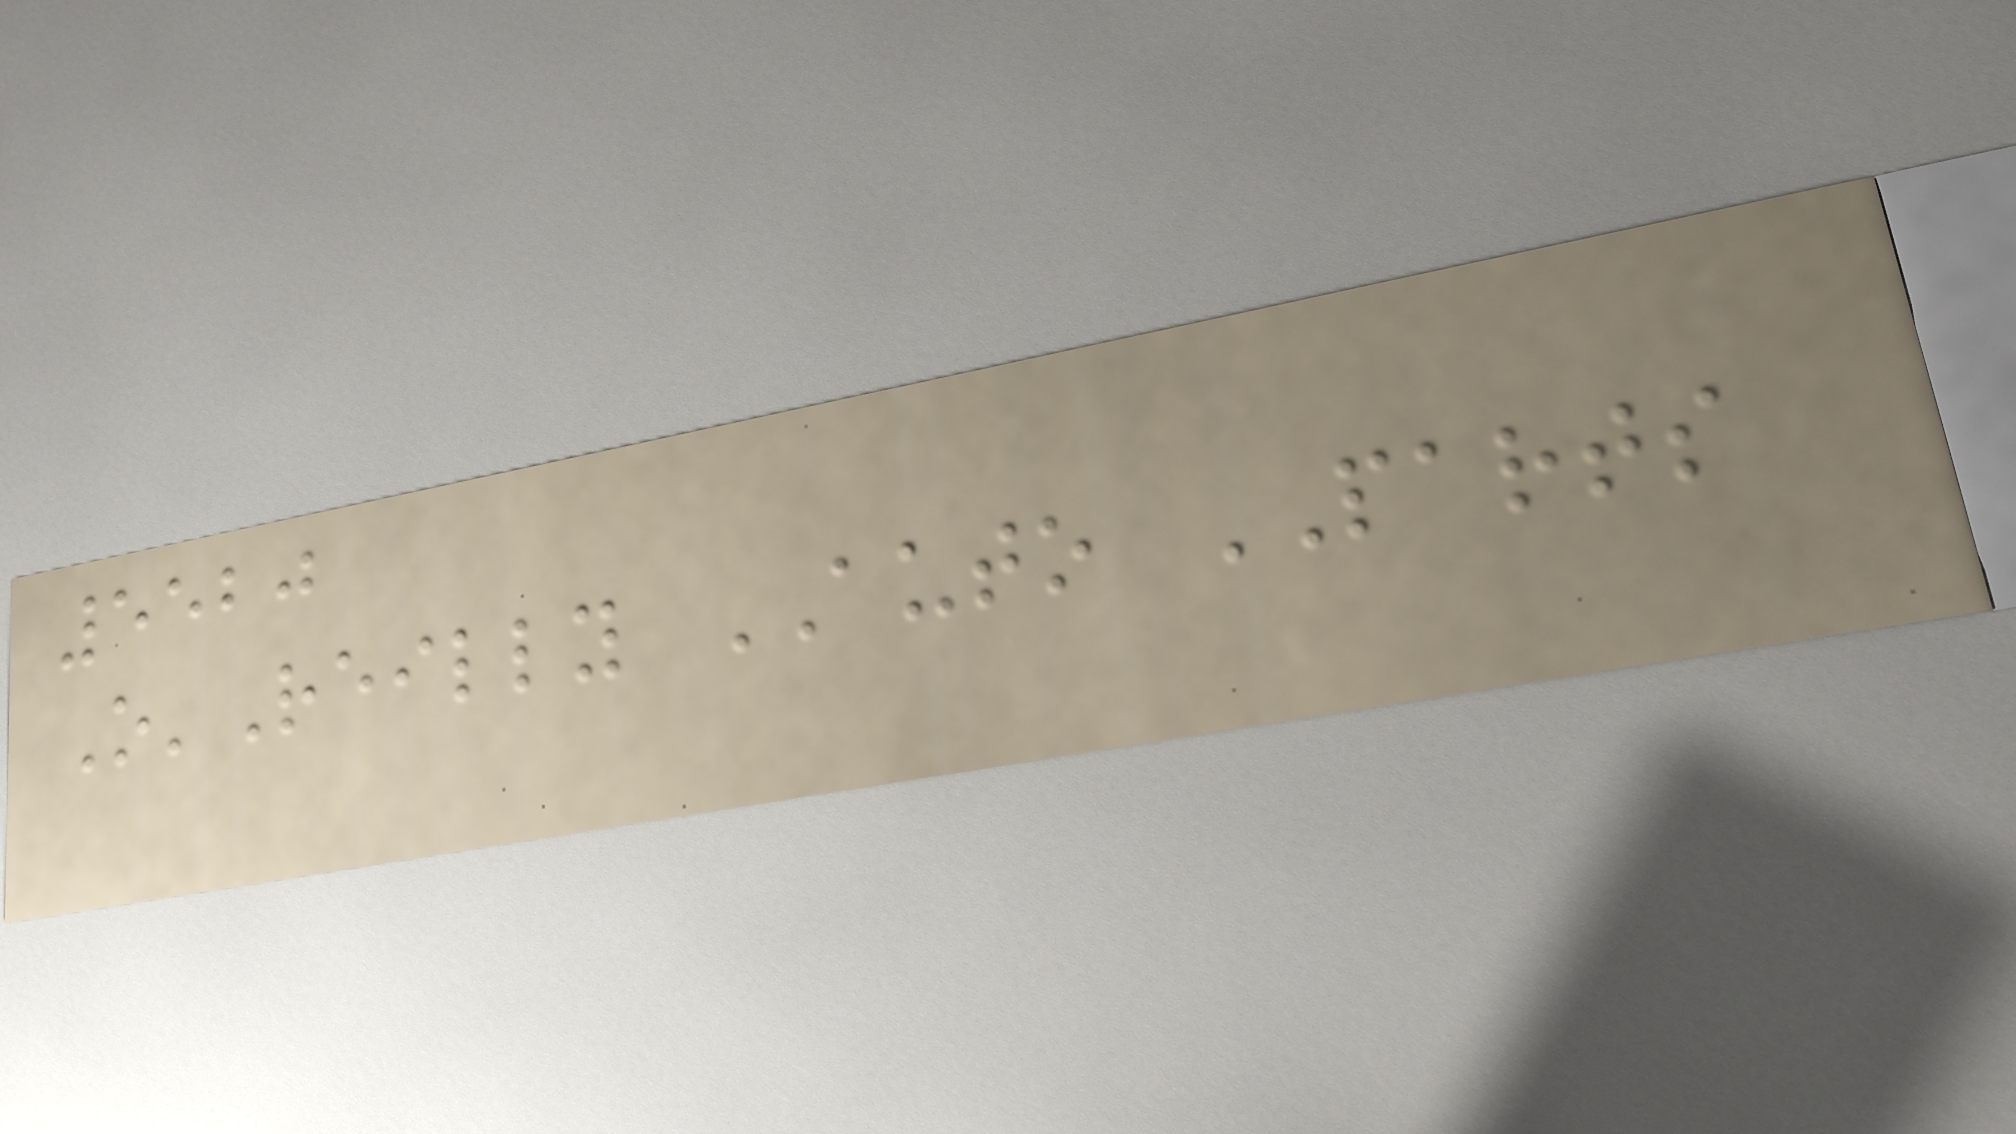5520
O'Reilly AUTO PARTS
